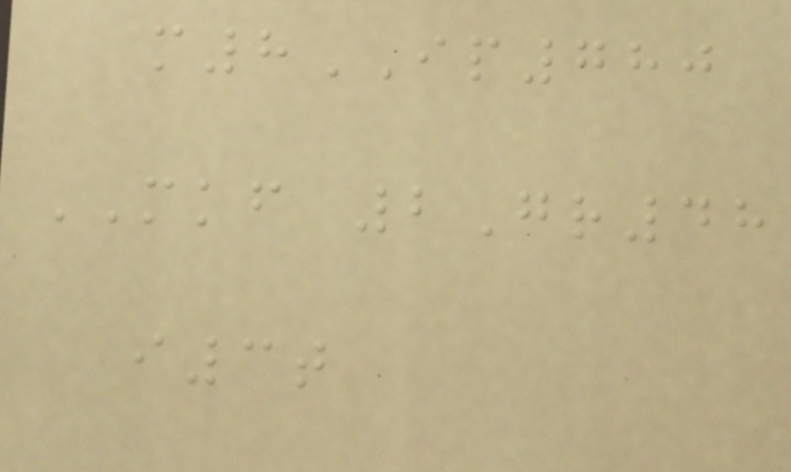m8IP780
MKF 2Gr48
i3t
